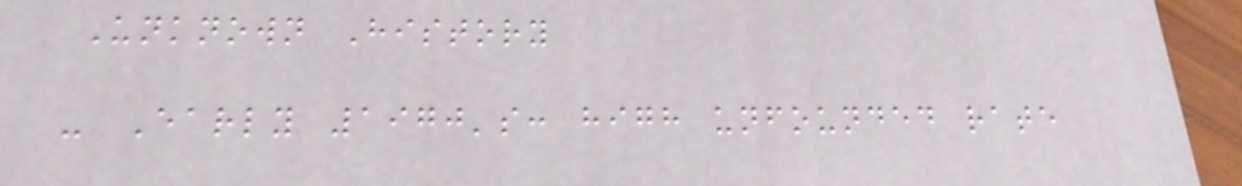Unknown History
- Early 1970's: high unfounded rate
